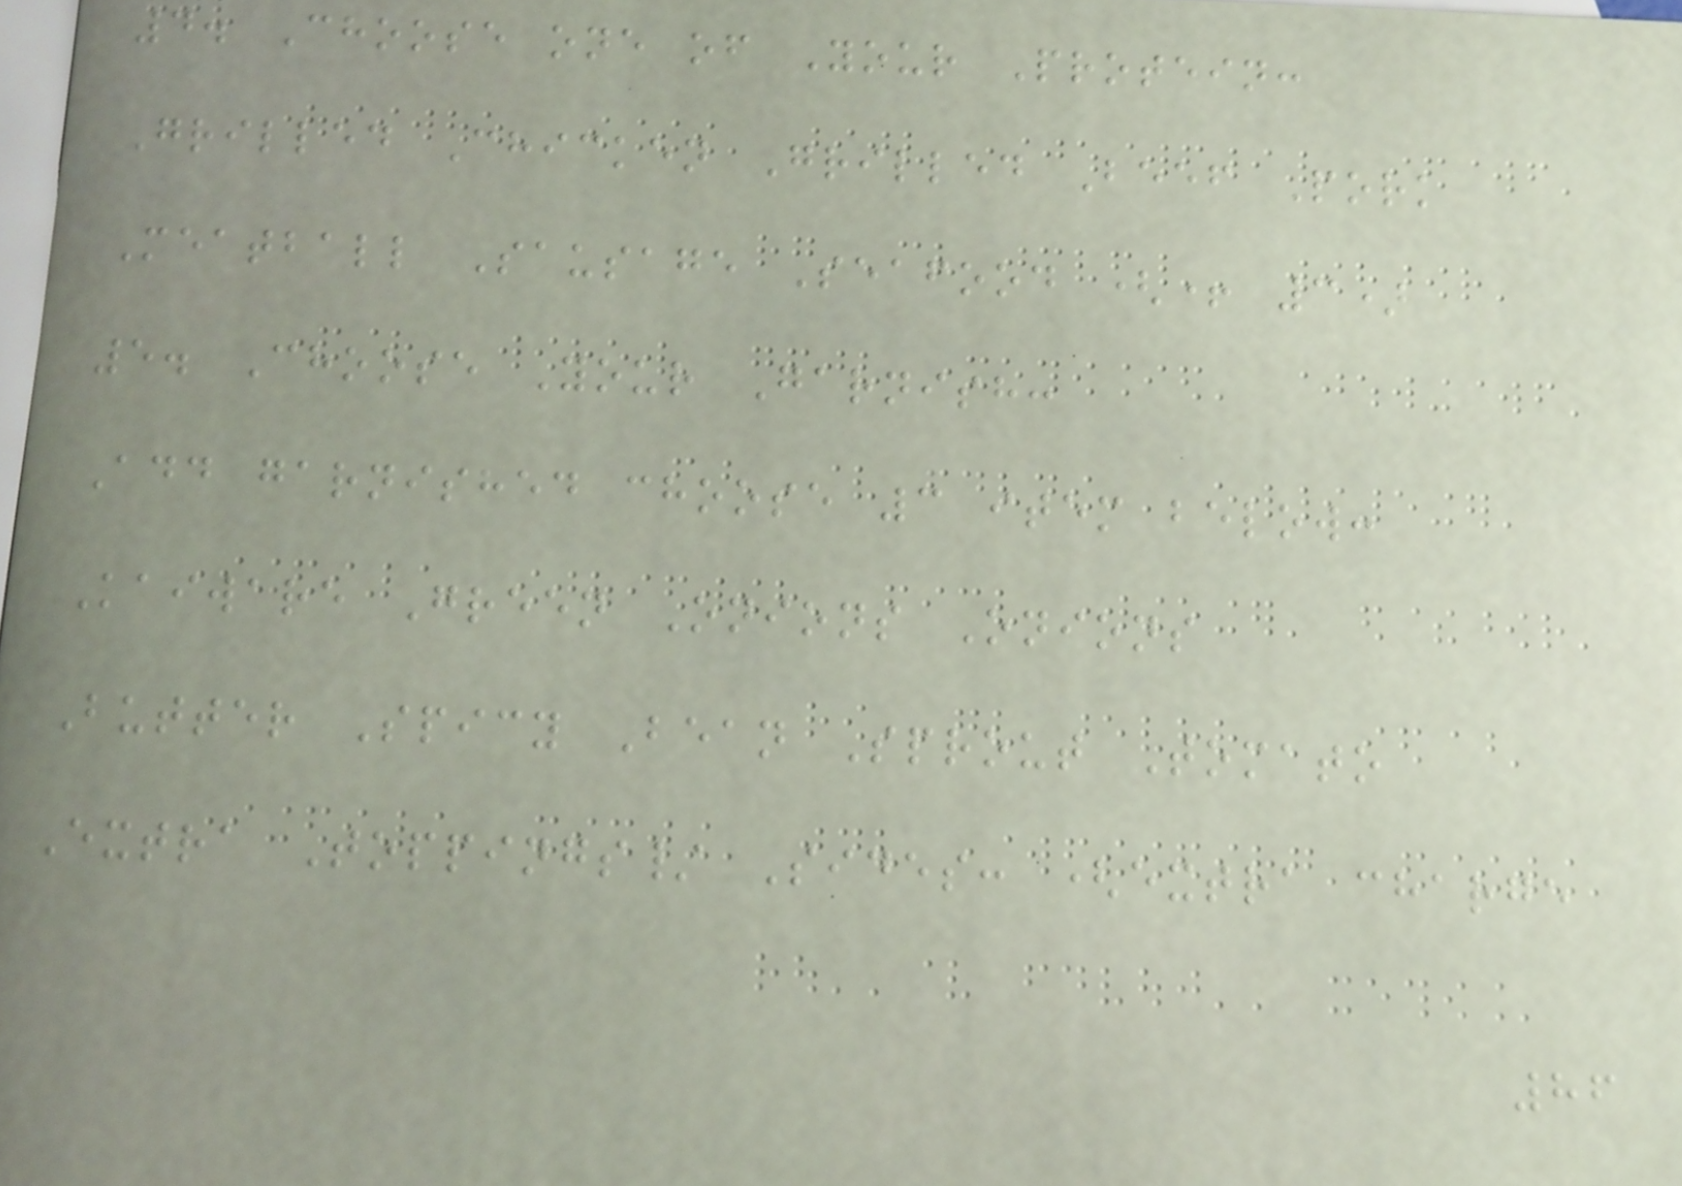4. Choose one of Your Protein:
Grilled Chicken Grilled Beef Pork
Meatball Sausage Seafood (+ 3)
5. Choose Your Garnish:
Add garnished choose 3 item below:
Kaiware Green Onions Onions
Butter Spicy Bean Sprout Tomato
Extra Toppings/ Sides: (extra charge
86
